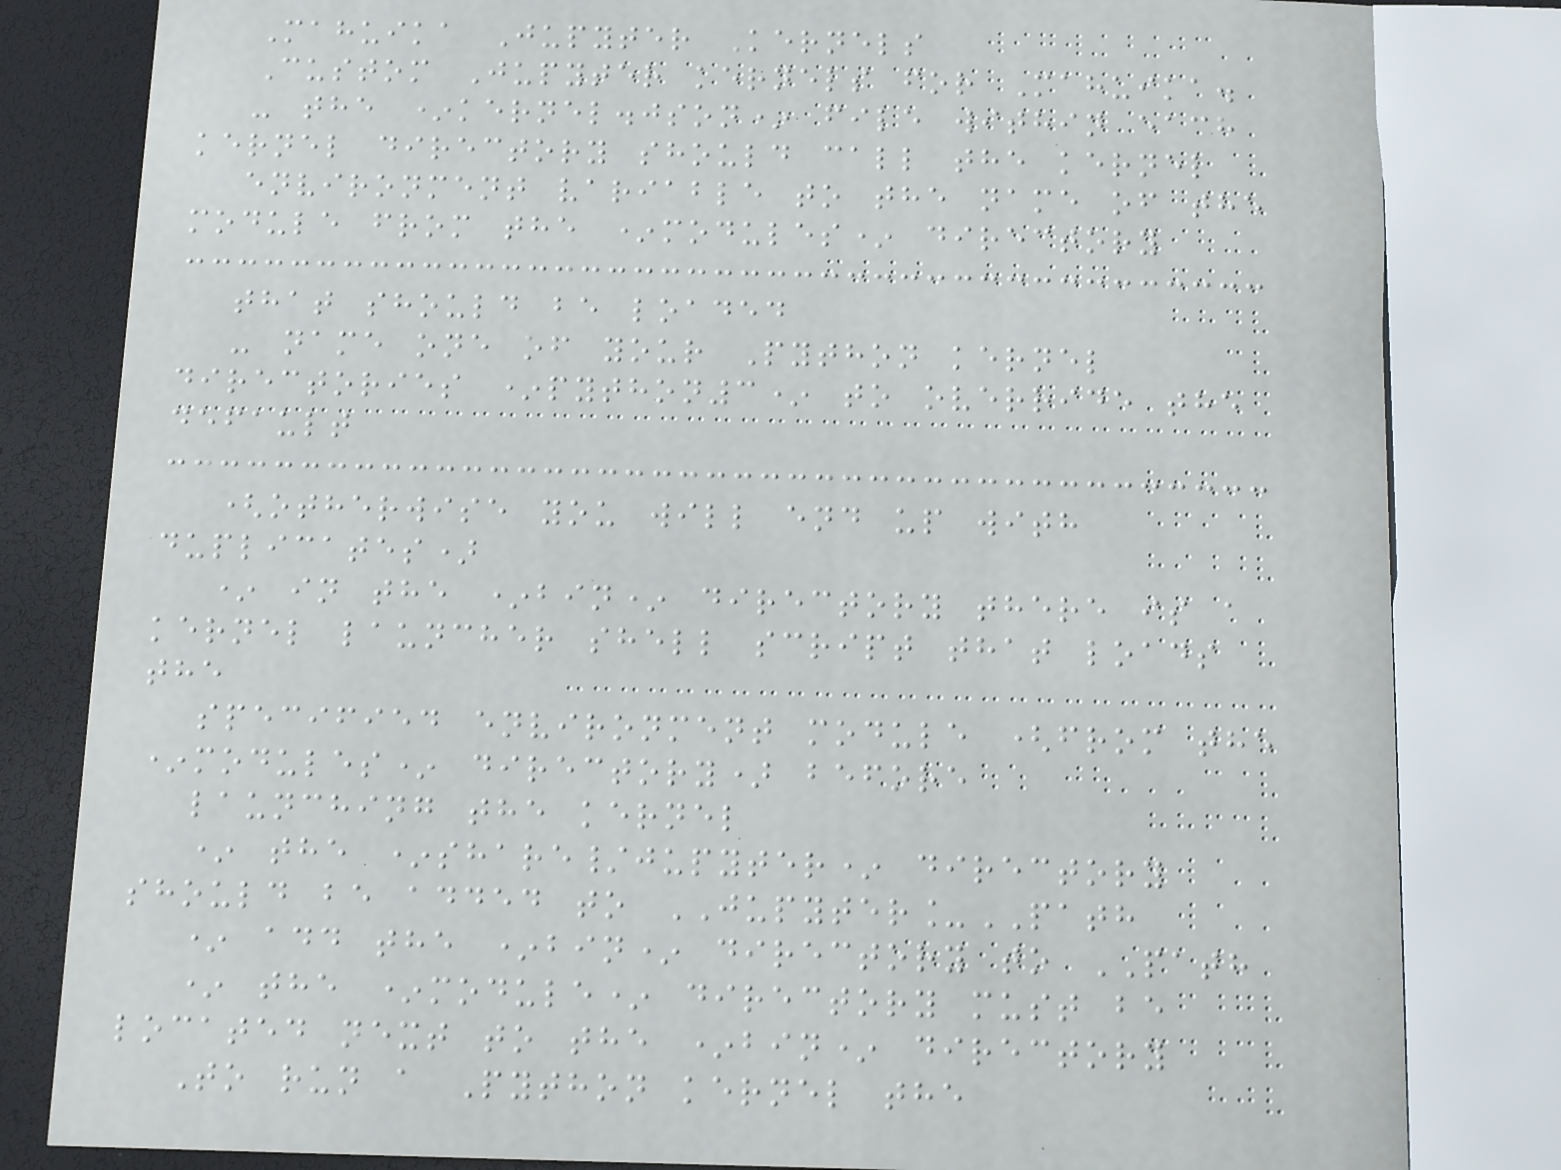Mahuika Jupyter Kernels
Custom Jupyter kernels for Mahuika.
- the *kernel.json* file within each
kernel directory should call the kernel
environment variable to the name of the
module from the *modules* directory
that should be loaded
- name one of your Python kernel
directories *python3* to override the
default
(otherwise you will end up with
duplicates)
* in the *bin* directory there is a
kernel launcher shell script that loads
the
specified environment module (from the
*modules* directory) before
launching the kernel
* the *share/jupyter* directory
should be added to JUPYTER_PATH
* add the *bin* directory to PATH
* the *module* directory must be
located next to the *bin* directory
To run a Python kernel the
